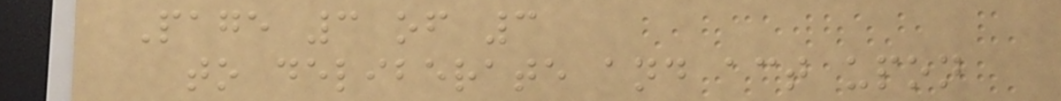Page 3 of 3
to deliberate and act upon
